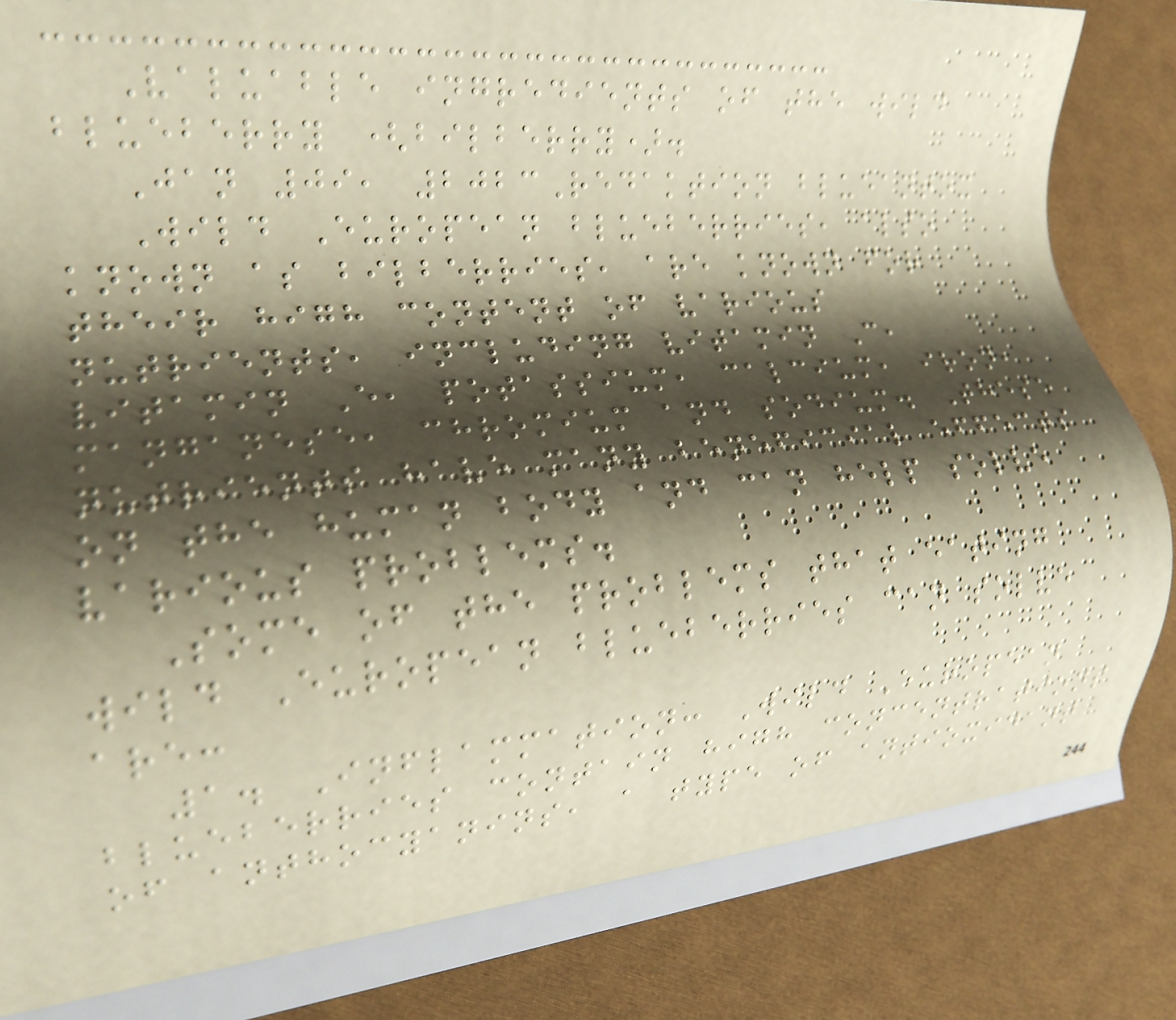Valuable ingredients of the wild
blueberry (bilberry).
Jan 09, 2023Redaktion blueantox
Wild European blueberries, also
known as bilberries, are known for
their high content of various
nutrients, including vitamin C,
vitamin E, potassium, calcium, iron,
manganese, chromium and sodium. These
nutrients have many beneficial effects
on the human body and can help solve
various problems.
Some of the problems that eating
wild European blueberries can solve
are:
1. Inflammation: Wild European
blueberries contain high concentrations
of anthocyanins, a type of antioxidant
